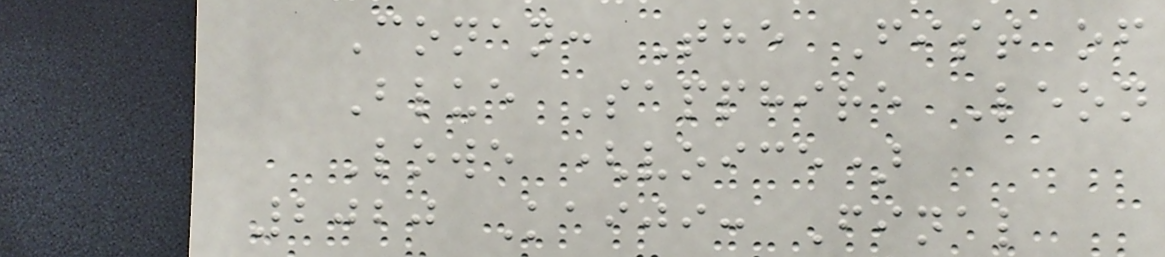Conan: The Fist of
Blue Sapphire Leon
Lowe (voice)
2020 Kaiji: Final
